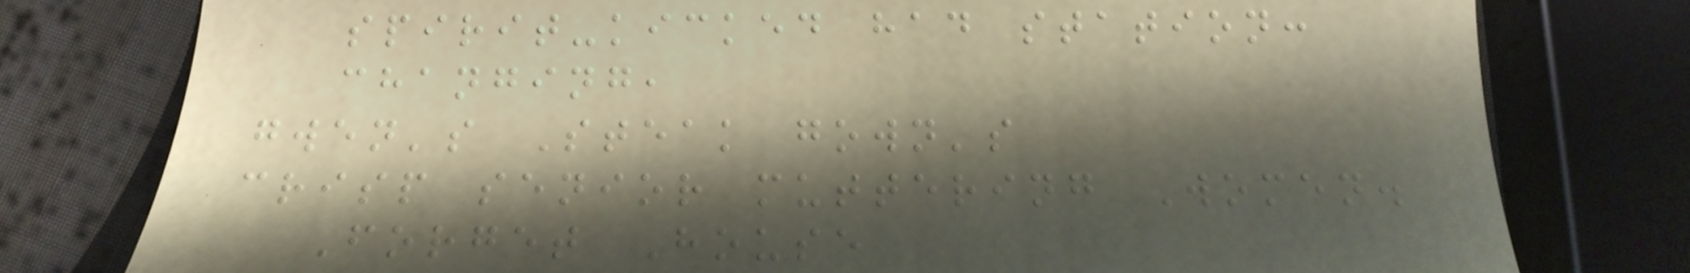spirit-kicked had station:
changing,
gwen's Steak gown's
crisp senior muttering Women.
Forget House
